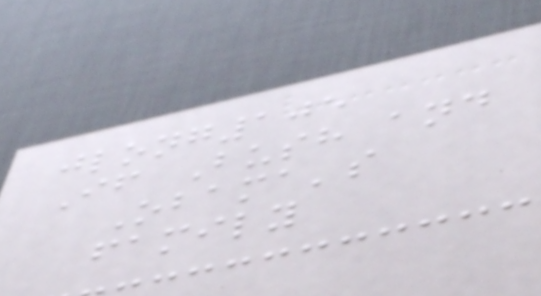jlong105
If Bush and
Obama's
family
